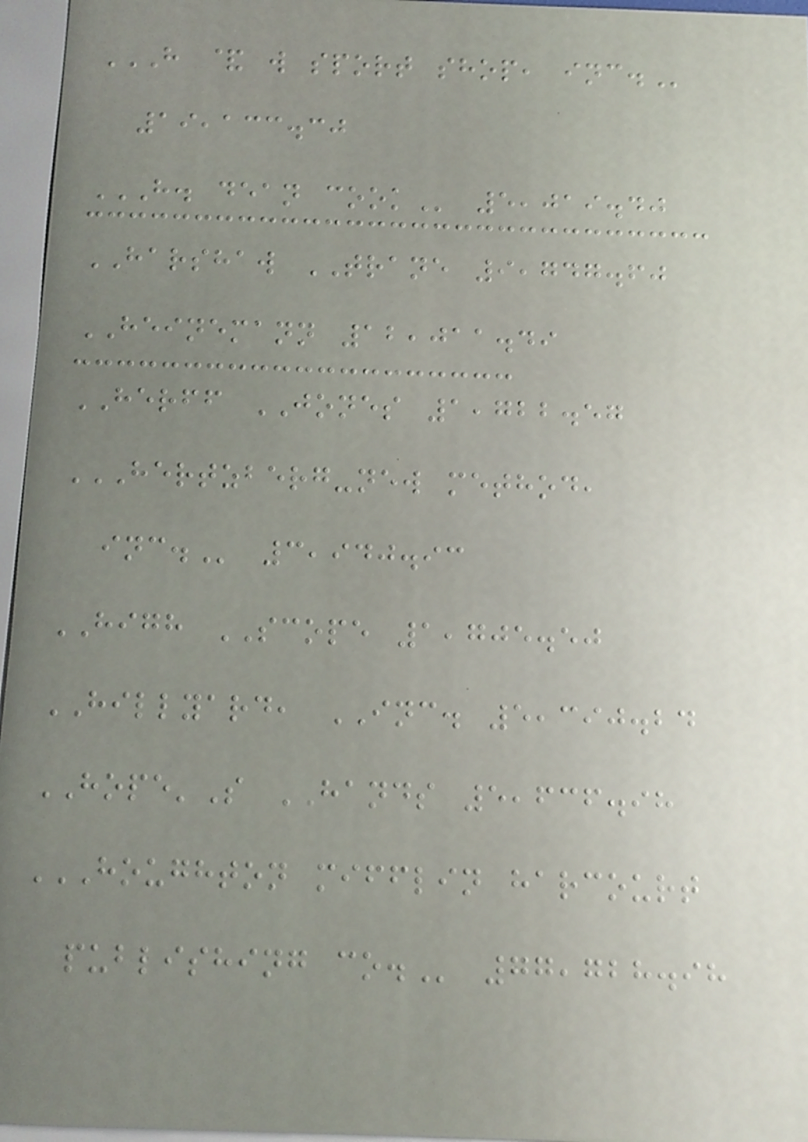H & W SPORT SHOP, INC.
19,133.30
H. DEAN COOK 5,019.40
HARSHAW TRANE 9,747.60
HEINEMANN 12,011.49
HERFF JONES 1,722.57
HERTZBERG-NEW METHOD,
INC. 3,940.93
HIGH SCOPE 1,705.50
HILLYARD, INC. 5,390.24
HOPE'S HANDS 5,636.98
HOUGHTON MIFFLIN HARCOURT
PUBLISHING CO. 77,728.98
